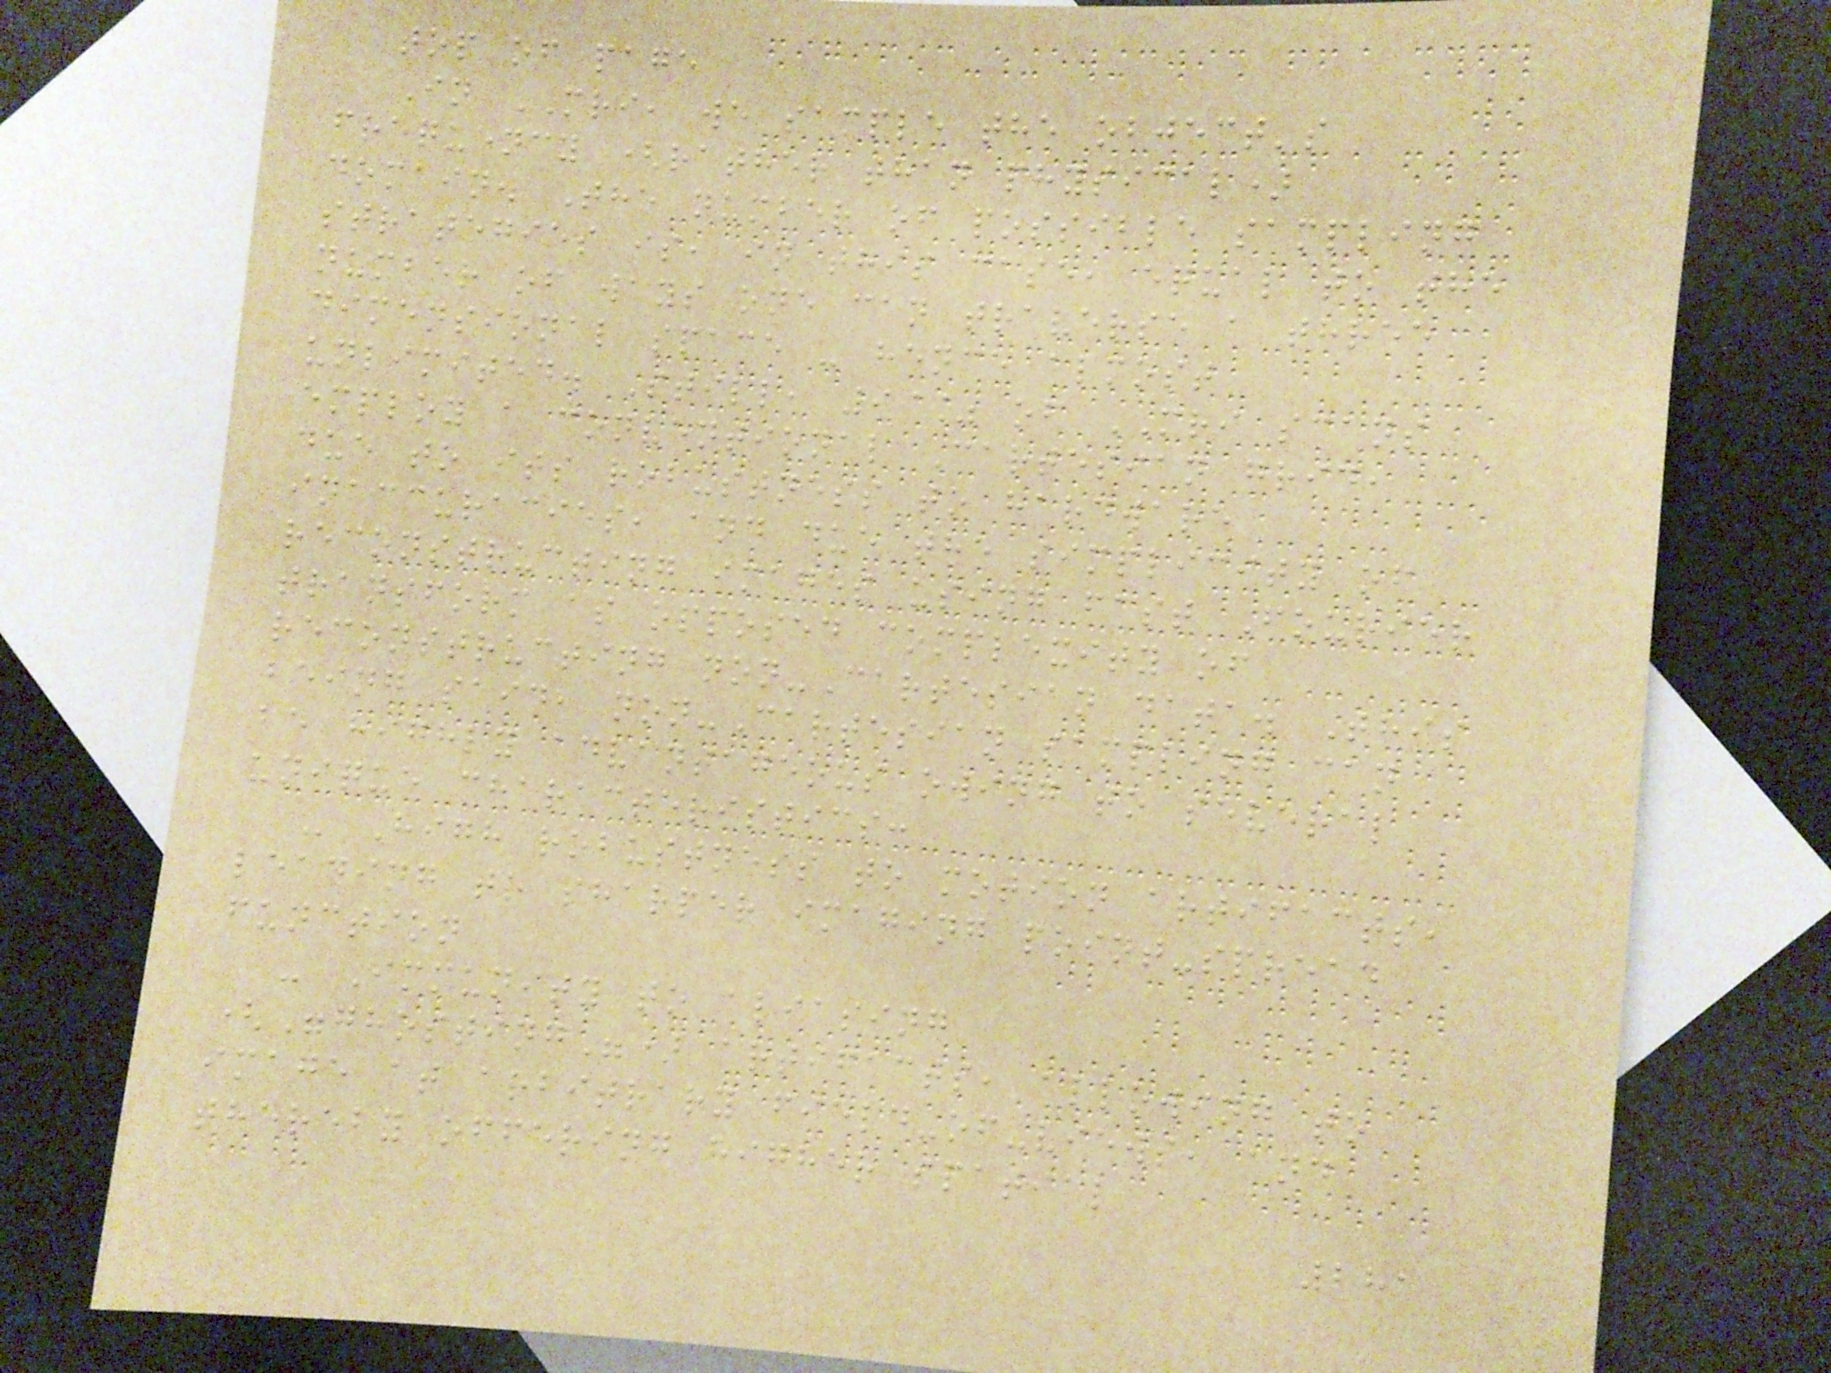top of page
In MRI, we sample the object's
frequency (rather than physical)
domain. The number of possible sampling
strategies is, in this case, equal to the
number of ways one can traverse a three
dimensional space - hence almost
unlimited. Still, 99% of MRI scans
employ a conventional Cartesian grid,
due to its robustness to hardware
inaccuracies, and due the simplicity of
reconstructing images using fast Fourier
transform as opposed complexity of
reconstructing non-Cartesian data. This
being said, non-Cartesian sampling can
be highly advantageous owing to several
unique characteristics:
- High robustness to motion artifacts,
leading to sharper imaging point-spread
function
- Immunity to aliasing
("ghosting") artifacts, allowing to
image at arbitrary field-of-views, and
thereby offering higher spatial
281
